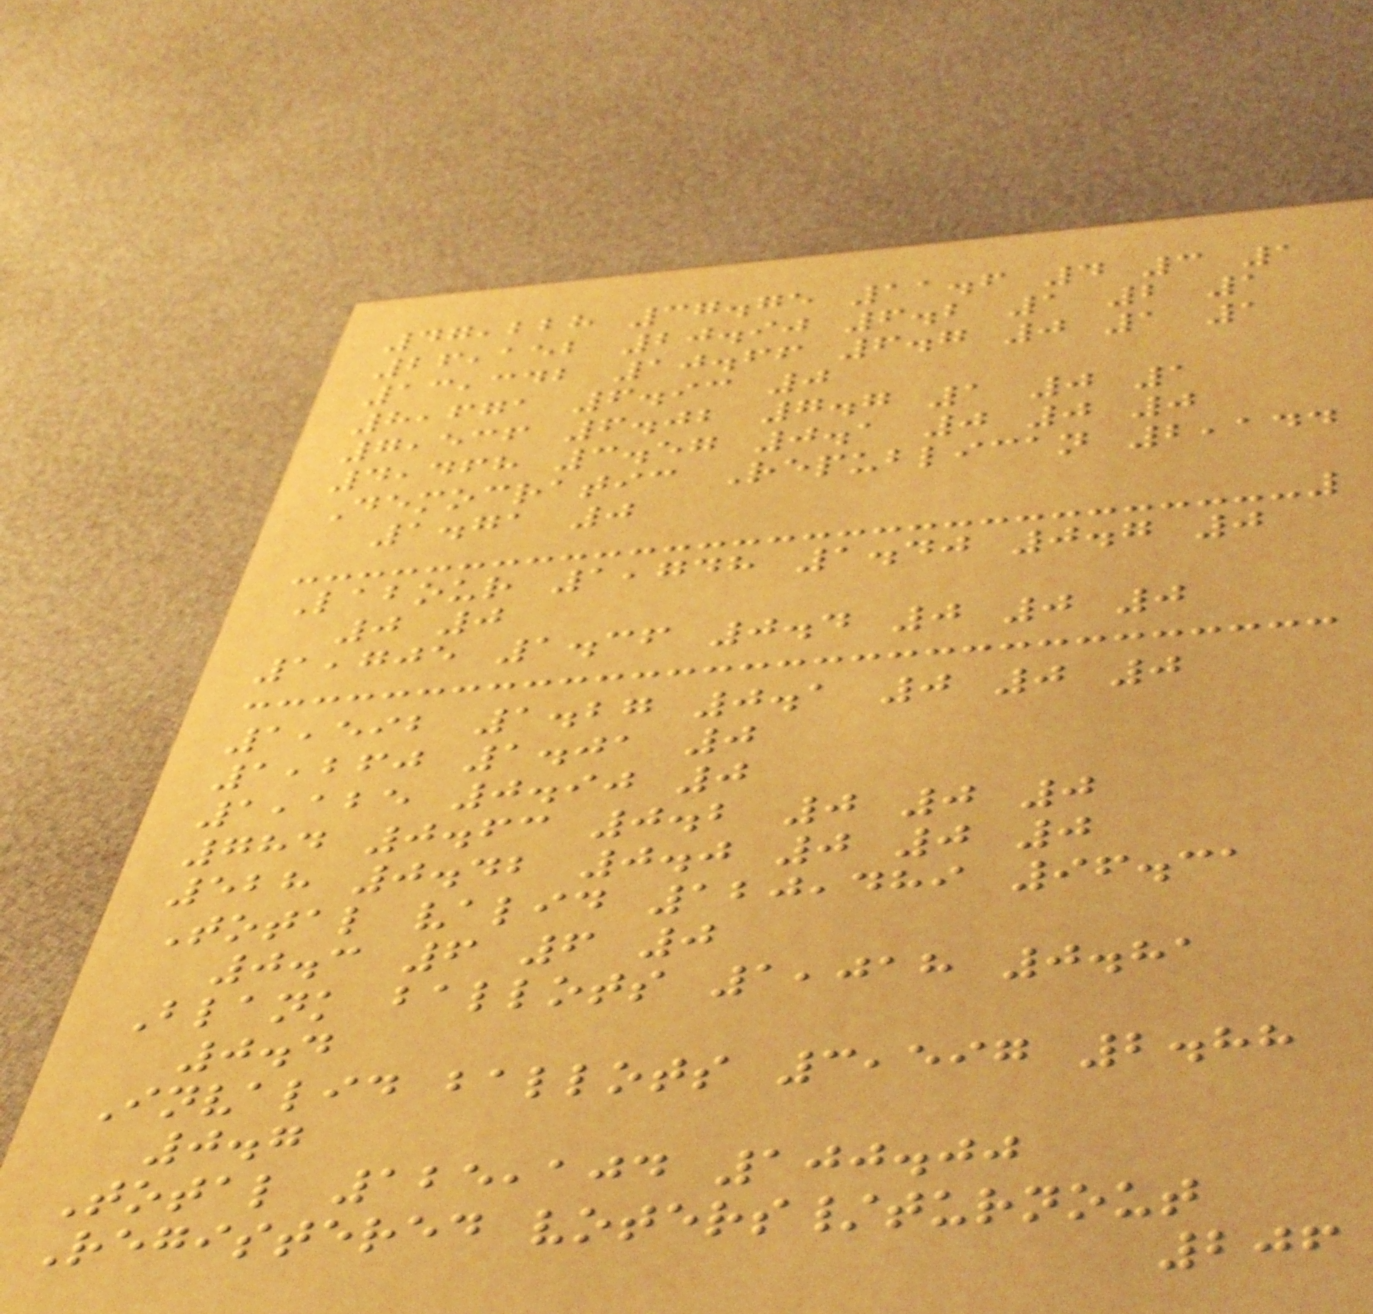47,228 37.75 11.6 4 3 1
26,152 20.90 6.2 1 2 1
13,342 10.66 6.7 0 1 1
8,671 6.93 0
7,536 6.02 7.7 1 0 1
4,468 3.57 0.1 0 0 0
Democratic Republican 2,144
1.71 0
Labour 1,748 1.40 0.7 0
0 0
1,705 1.36 0.4 0 0 0
1,592 1.27 0.1 0 0 0
1,260 1.01 0
1,125 0.90 0
784 0.63 0.2 0 0 0
528 0.42 0.0 0 0 0
Total valid 120,489 96.31
0.3 6 6 0
Blank ballots 1,018 0.81
0.4
Invalid ballots 3,597 2.88
0.7
Total 125,104 100.00
Registered voters/turnout
206
